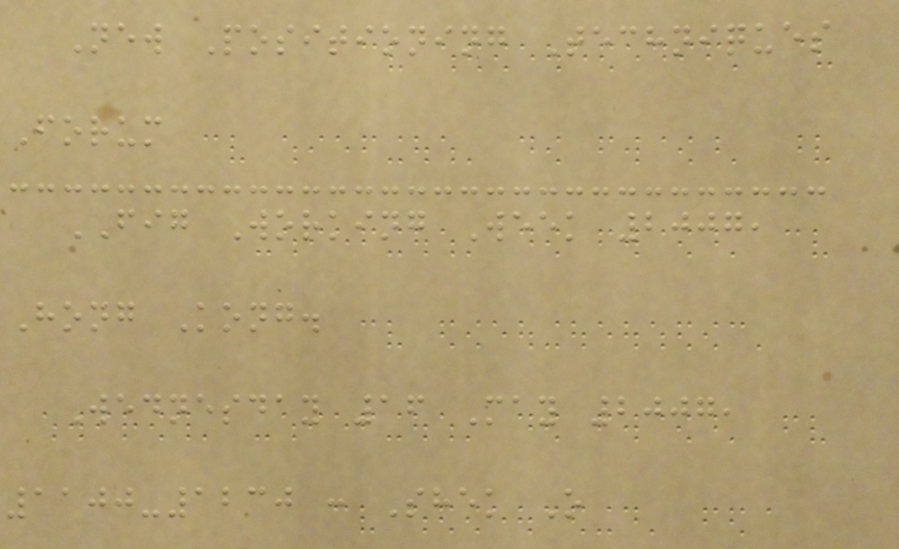New Positioning Techniques
Forum
FIG Working Week 2007,
Hong Kong.
Wednesday 16 May 2007,
1100-1230 : Shek O
